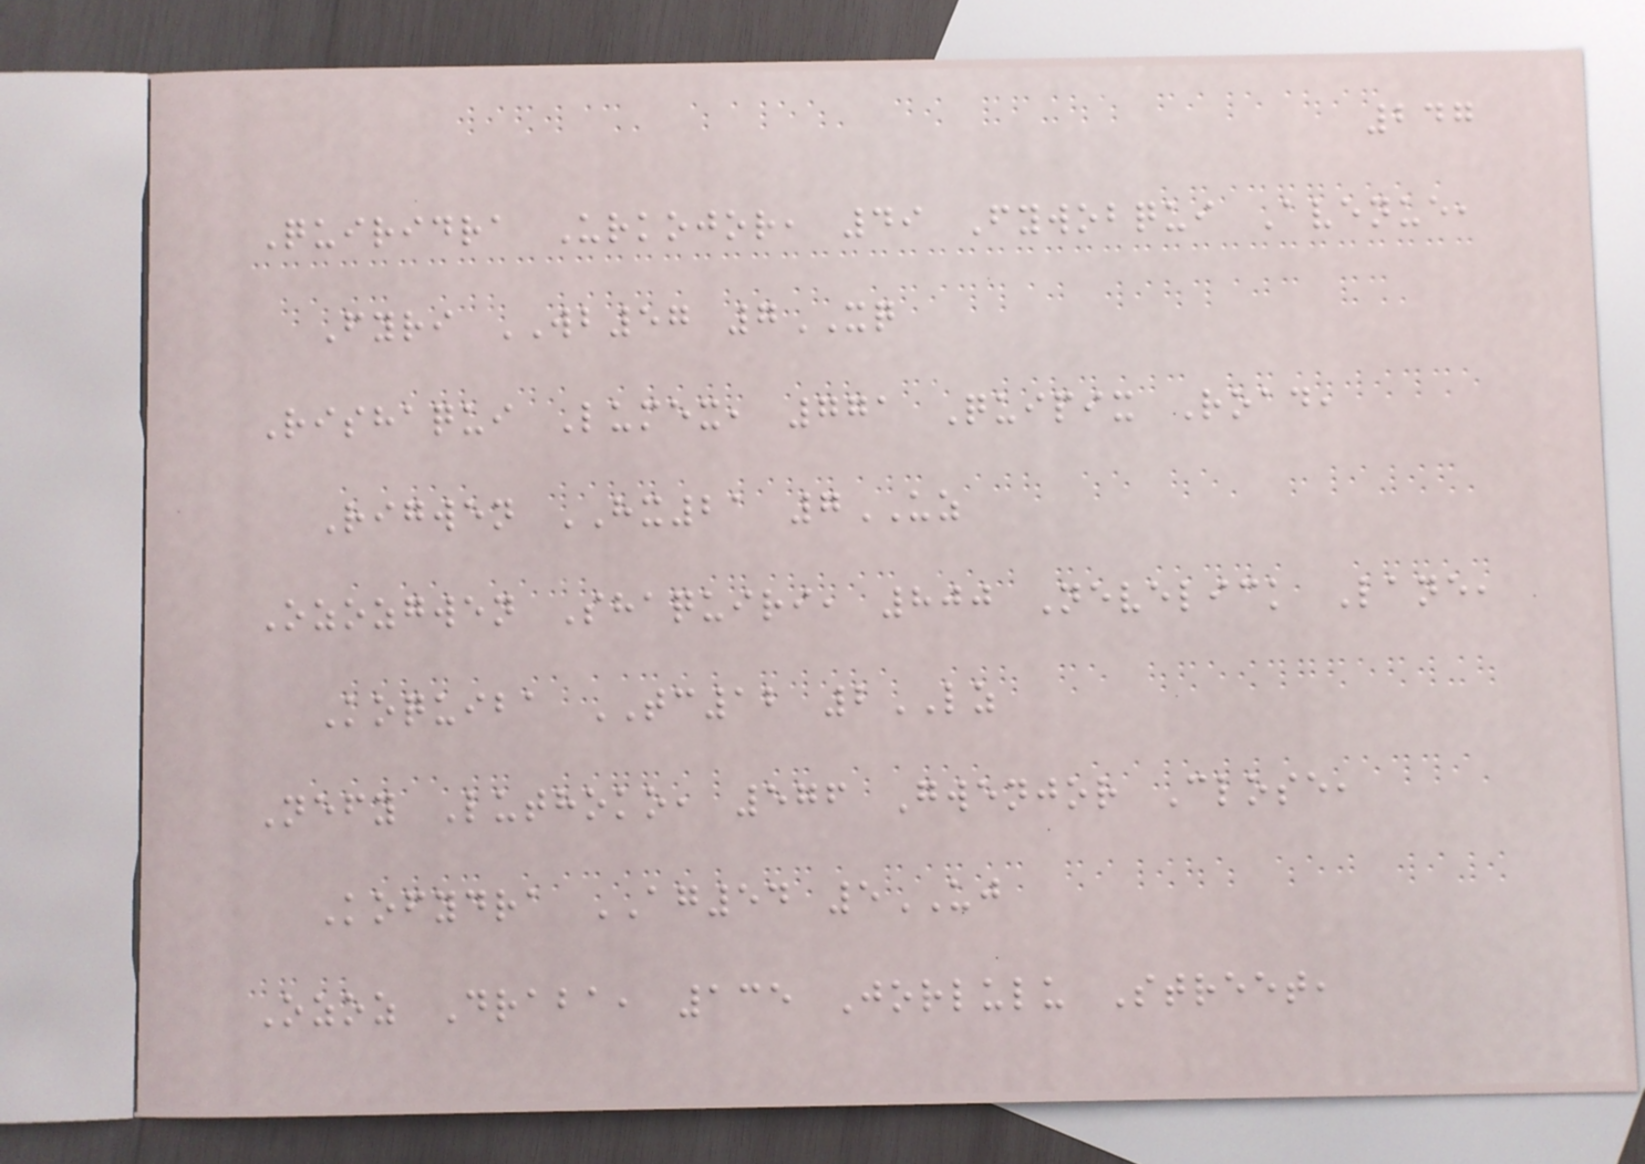247
Quiridra Urkojor, 49 Fywobqui Avenue,
Fyri WB57 7XQ
Rishaqui Lumex, 771 Quipix Road,
Rigwen HX21 7UZ
Ozozgwen Shaquiri, 800 Nevelick Lane,
Koquiba TC12 2LZ
Nefy Luthoko, 576 Gwenjor Close,
Kofydra AG54 5UJ
Ozoz Draba, 135 Jorlulu Street,
